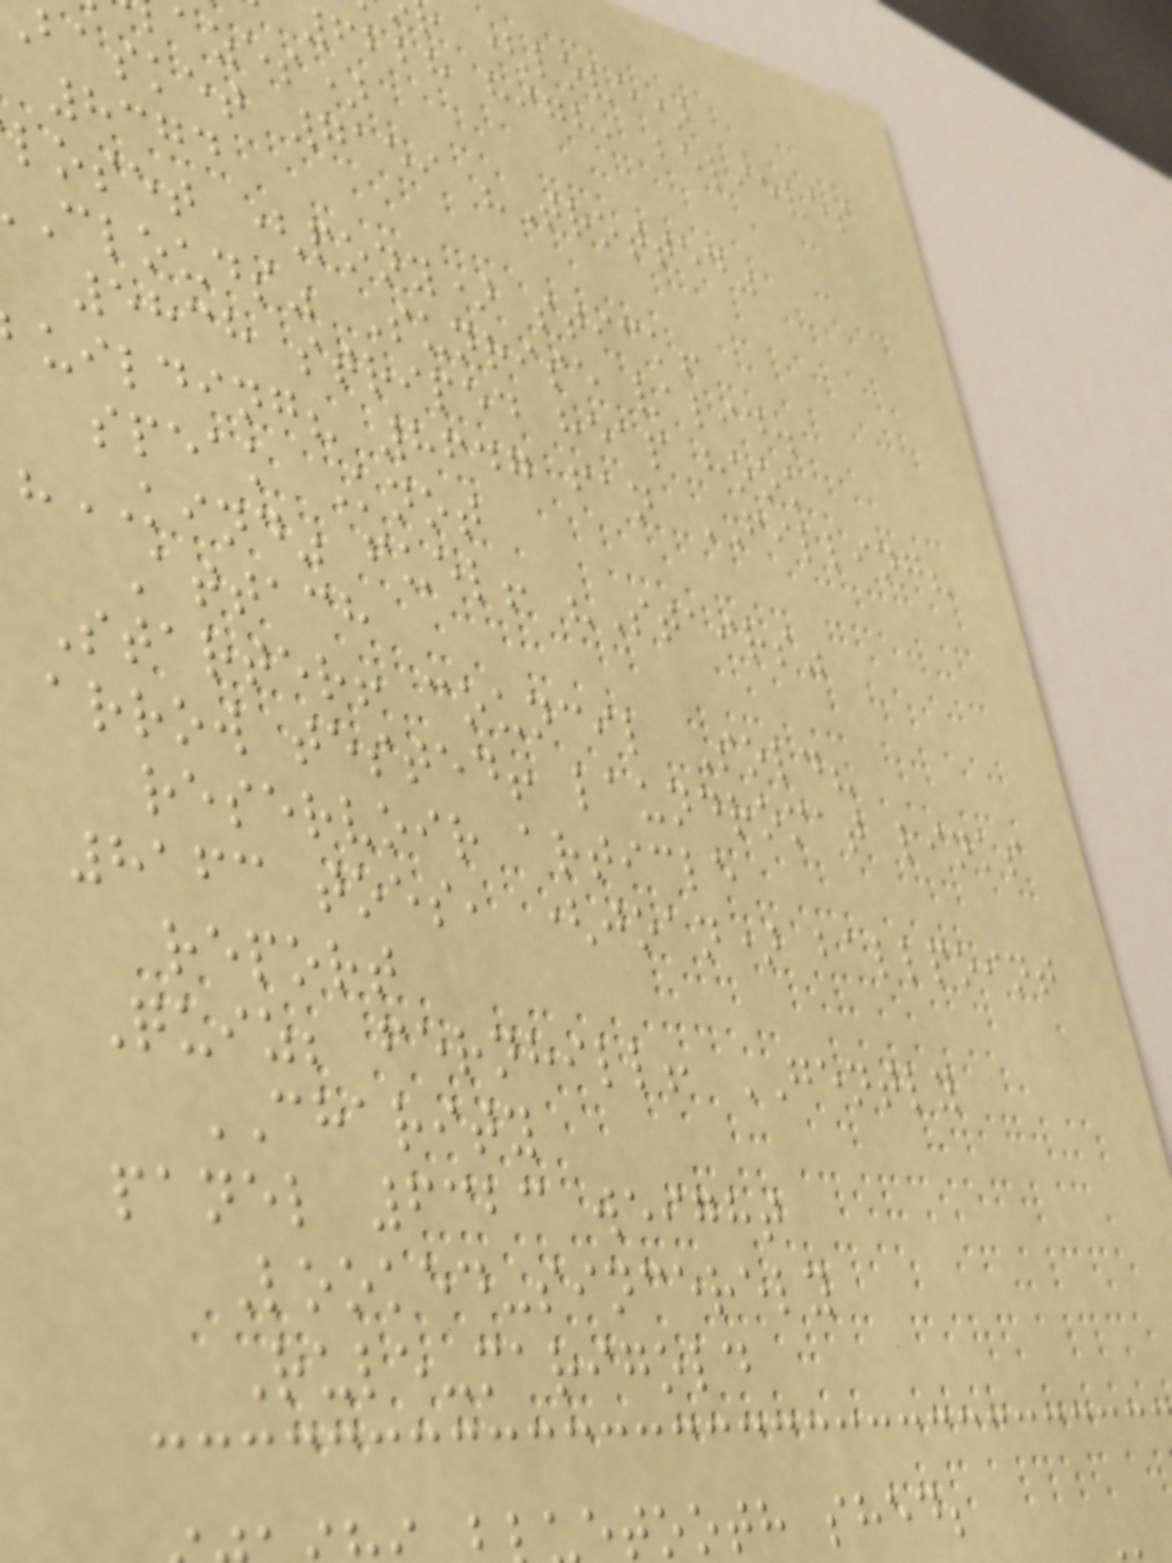(love)
6228 high, believes
azes)
basket 7159 "Trotted"
8374
loset (pony) stick!
Clouds" Sunrise valid.
5838 striped heap hook
uilding? 8647 fan FILLING?
speak Knot
"KIND" fuel! "Stairs"
Attach
Starter! council Sold?
arrow tested! laundromat links
reservoir article
8163 toes, (joan) ballpoint
report
Quiz; fernhill! GENTLY
CHARITY
panel 6323 weight
Looked-sincerely
Rule-marigold
tooth shed;
